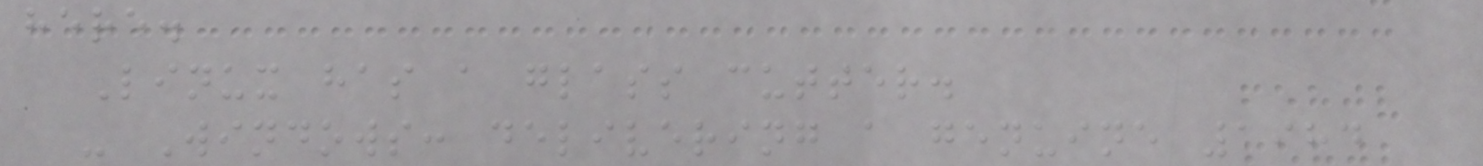here.
Linux has a glass cutter.
- Windows: delivering a genuine 1984
